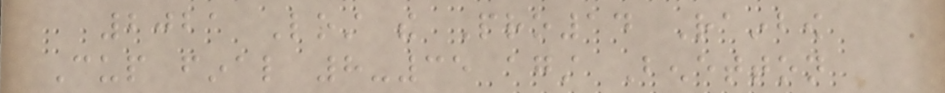2021 Lost the Pro14 Rainbow
Cup final 8-35 against Benetton
